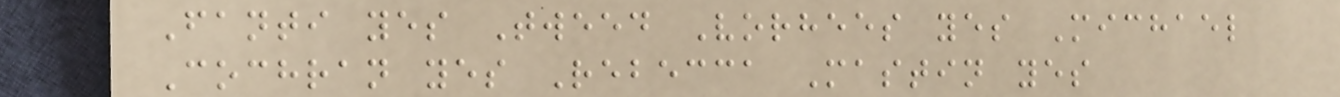Fanti yes Tweed Vorhees yes Michael
Cochran yes Rebecca Mastin yes
